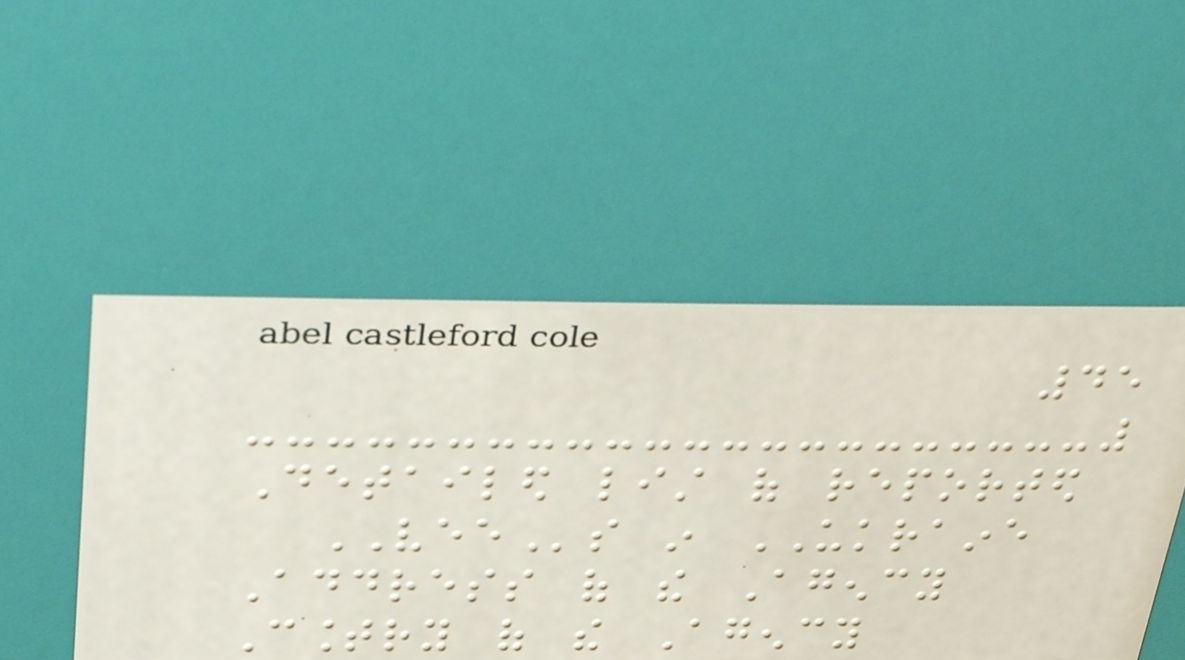45
Detailed list of reported
VEEs in UKRAINE
Address of the Agency
Country of the Agency
